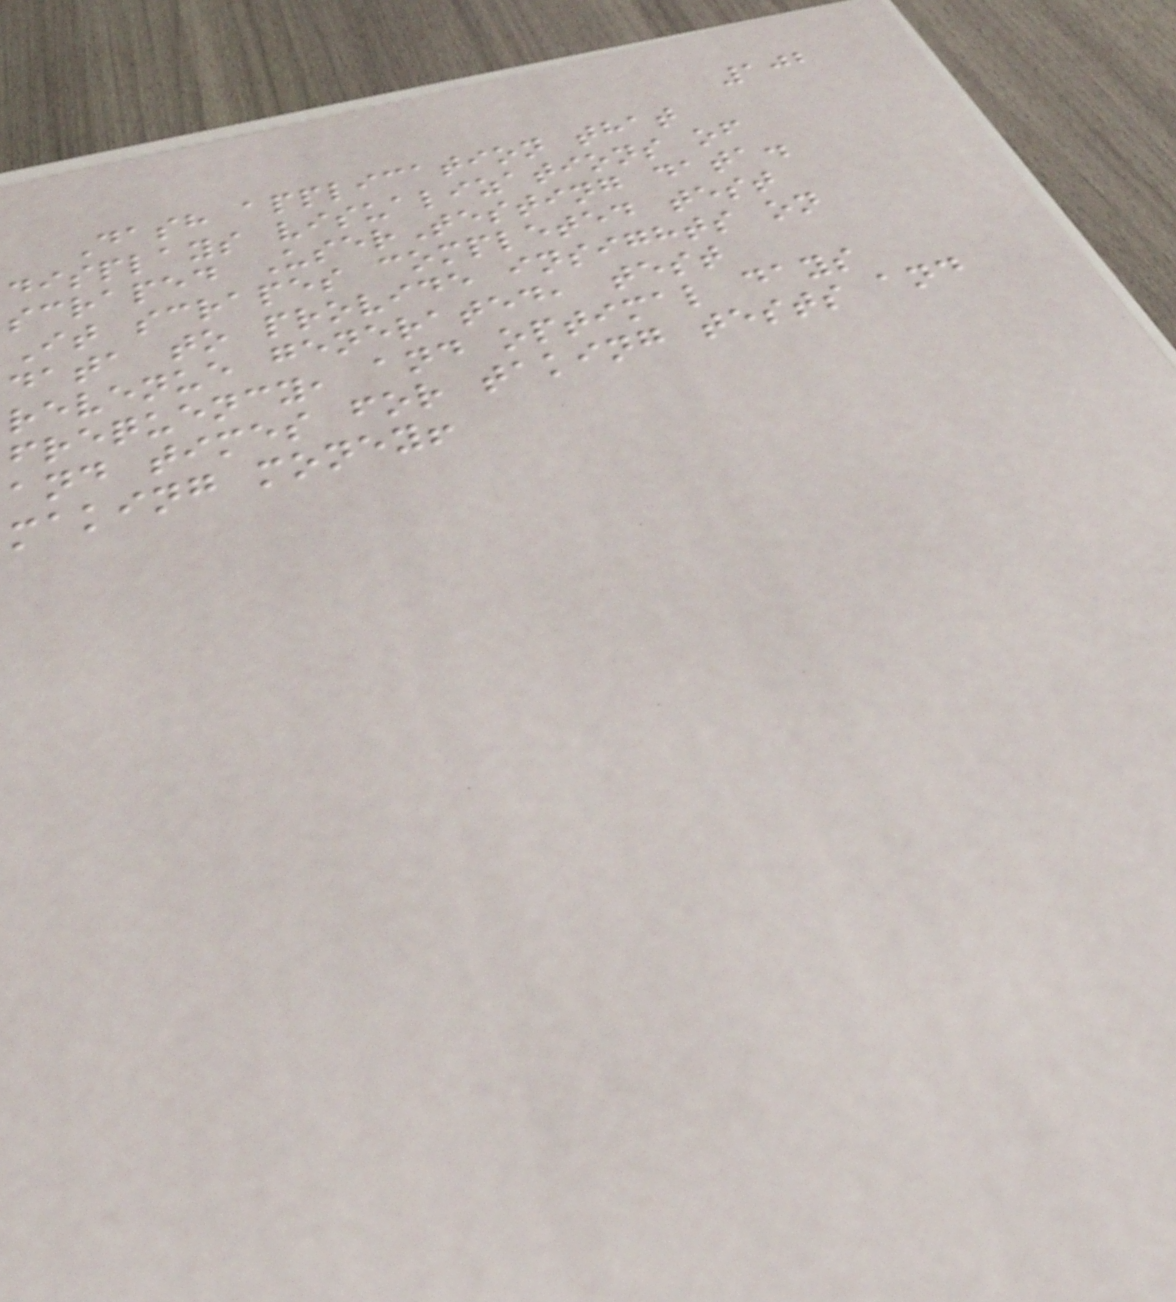102
Dash application that
displays visualizations of
scraped UserTesting data.
It scrapes completed test
data to provide insights on
revenue generated, test
frequency, and optimal days
and times for taking tests and
making money!
